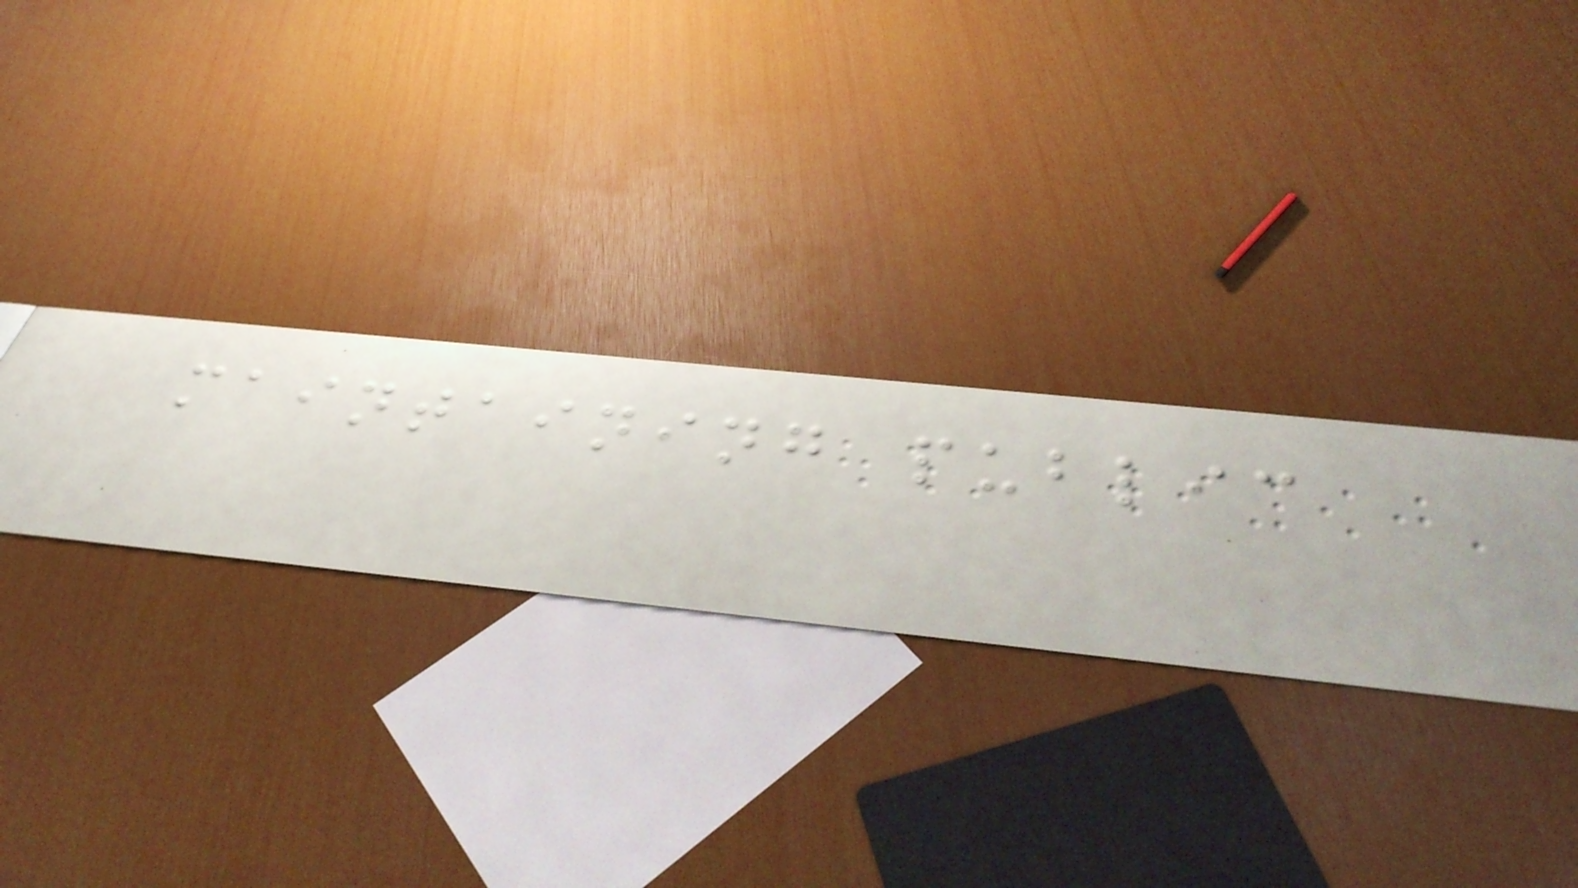maintaining public
